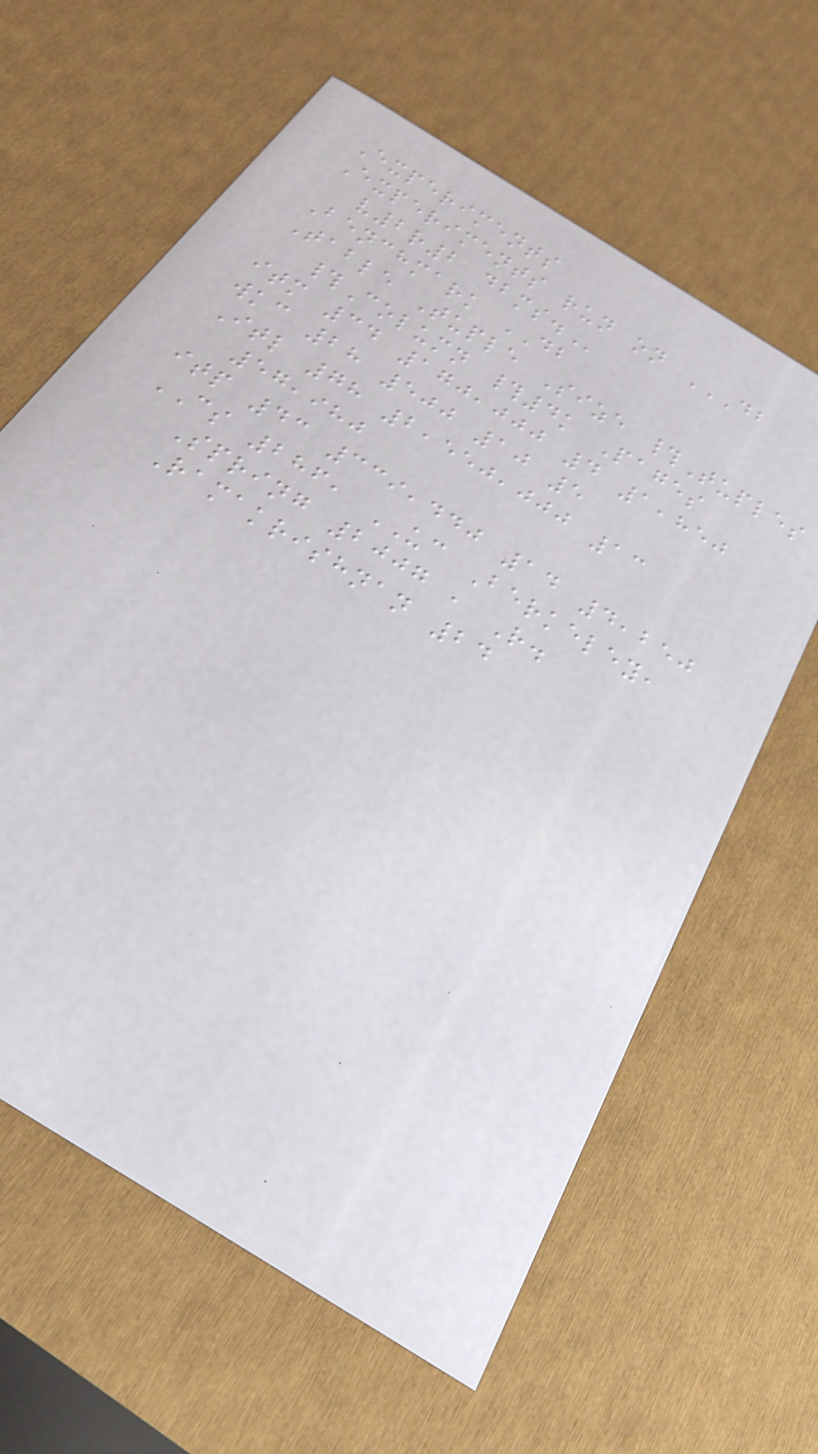Experiments
Experiments run on DB
V2R2 DBMS.
Benchmark DB
Table Tuple Size #Tuples
#Column #4k Pages
itm 34 170,000 4 1,850
wkc 28 500 10 5
Itl 78 2,550,000 13
57,980
itp 43 339,440 14 4,250
CS 286, UC Berkeley,
Spring 2007 , R.
Ramakrishnan 24
